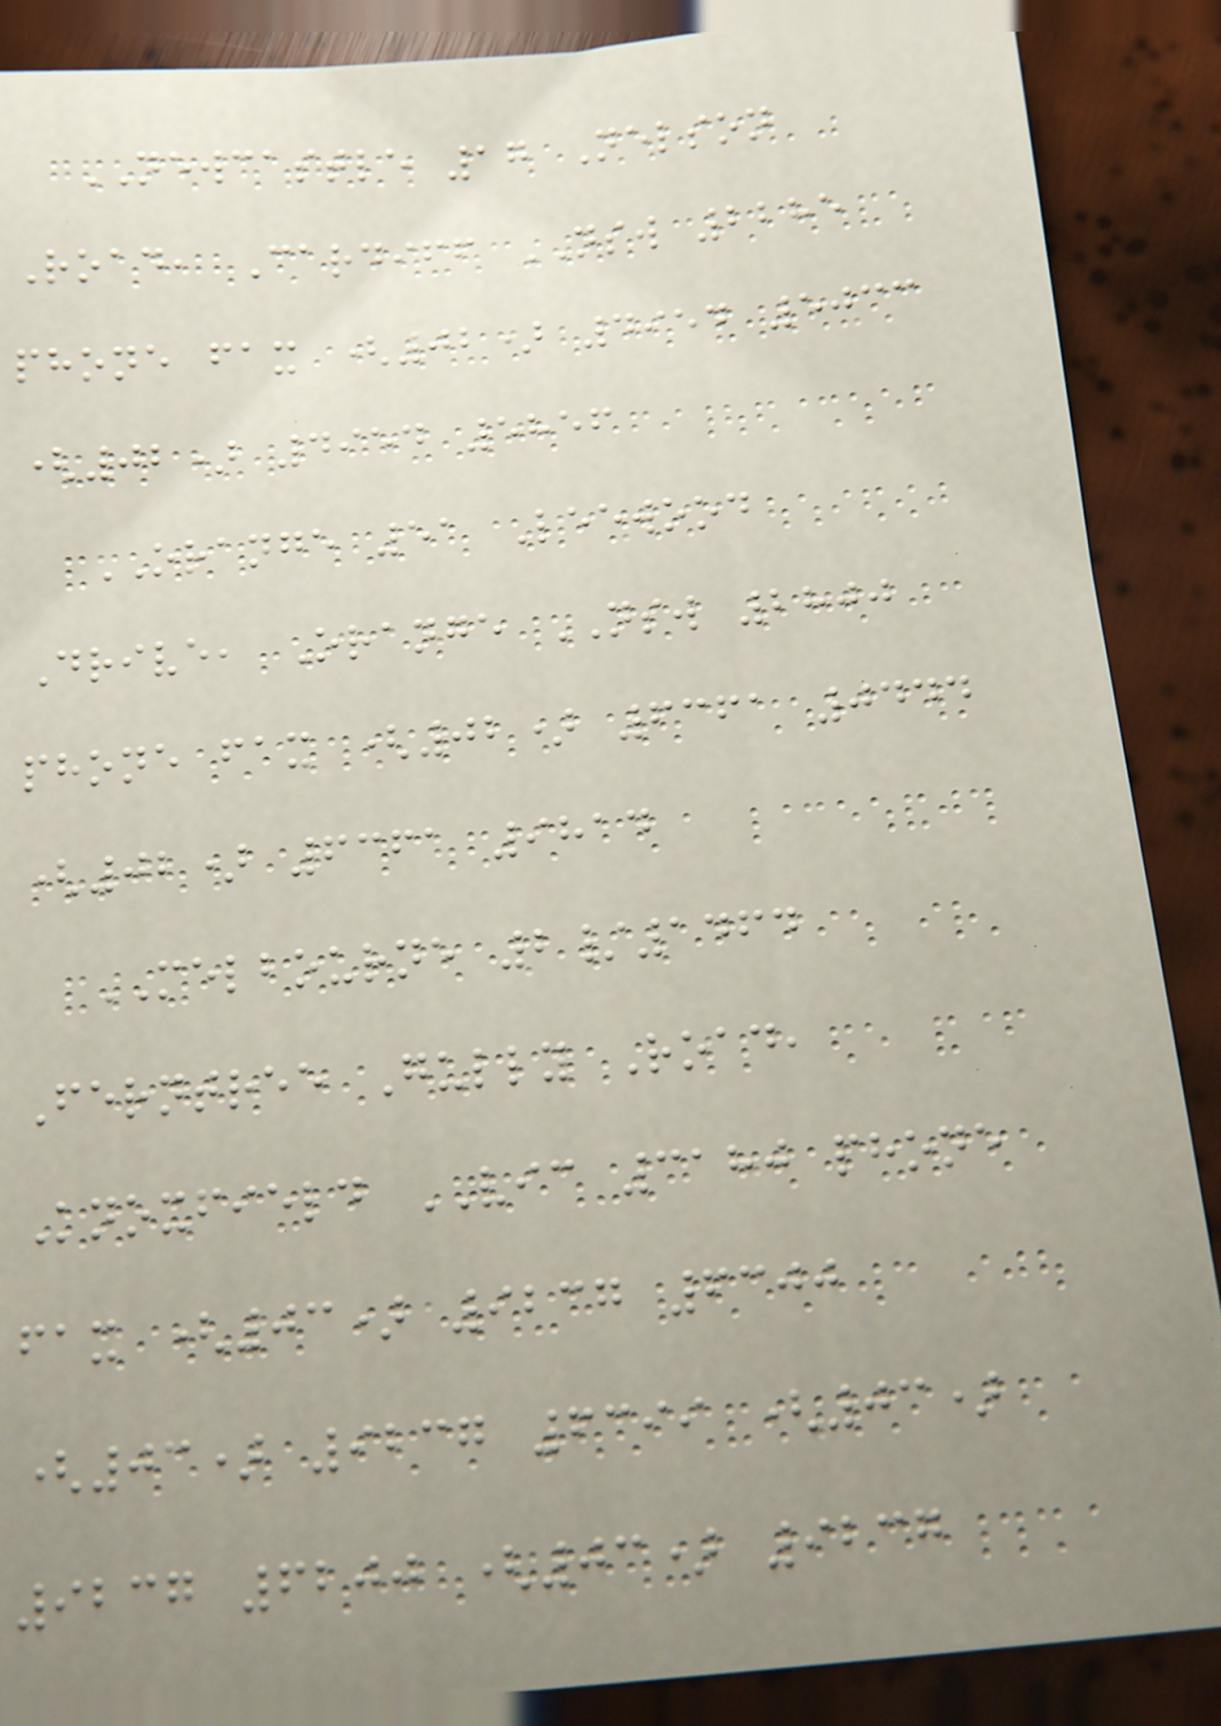NEWCASTLE 17 Nelson
Road, Cardiff NSW 2285
phone fax (02) 4954 5033
(02) 4954 5856
ORANGE 51 Leewood
Drive, Orange NSW 2800
phone fax (02) 6361 0444
(02) 6361 9814
MELBOURNE 2/1464
Ferntree Gully Road,
Knoxfield VIC 3180 phone
fax (03) 9237 6300
(03) 9237 6399 (03)
9237 6200 (03) 9237
